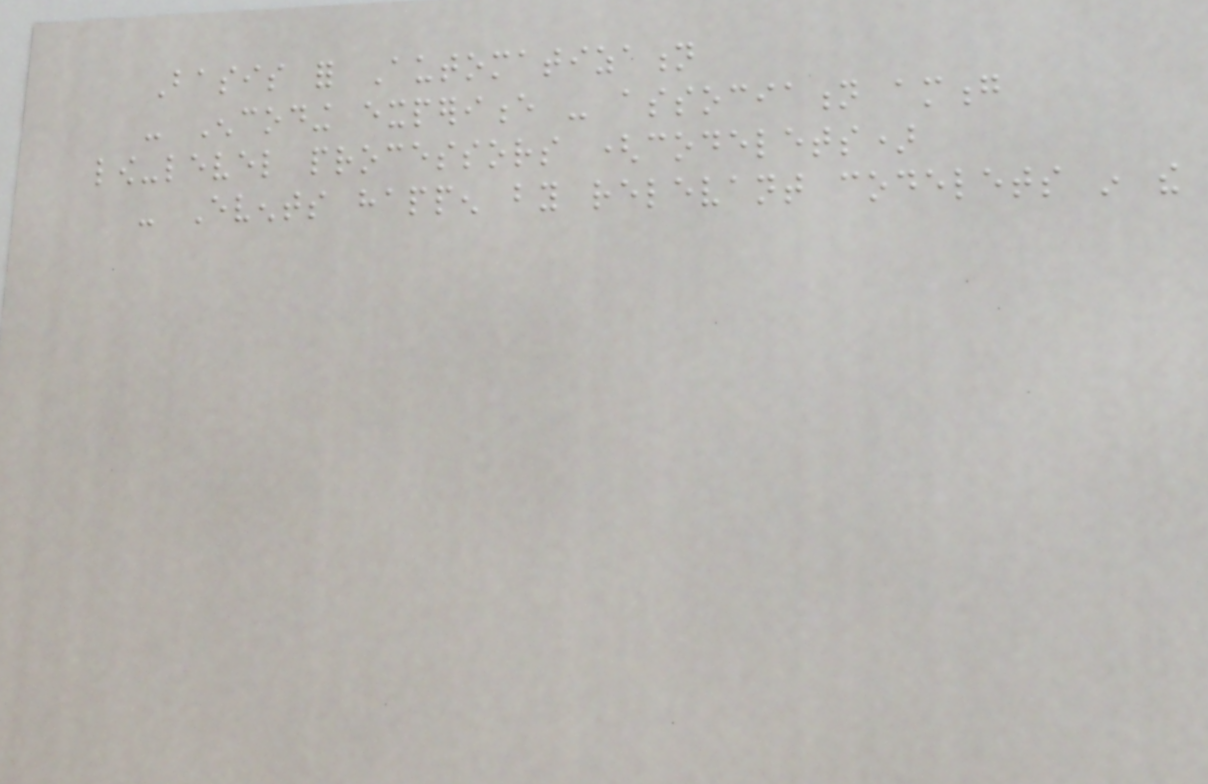Basis for Automatization
- Encoding experience - association among
low-level processors (codelets)
- Events happen by relevant codelets in the
